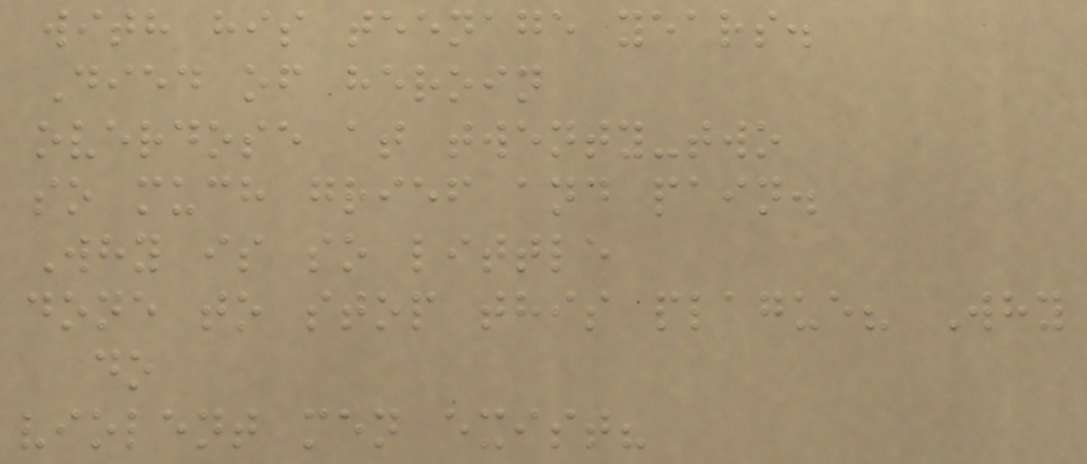with his teenage years.
Died of heroin
overdose at twenty-two
so much grief and pain.
Why is so little
done to stop this plague? Why
do
violent men exist?
